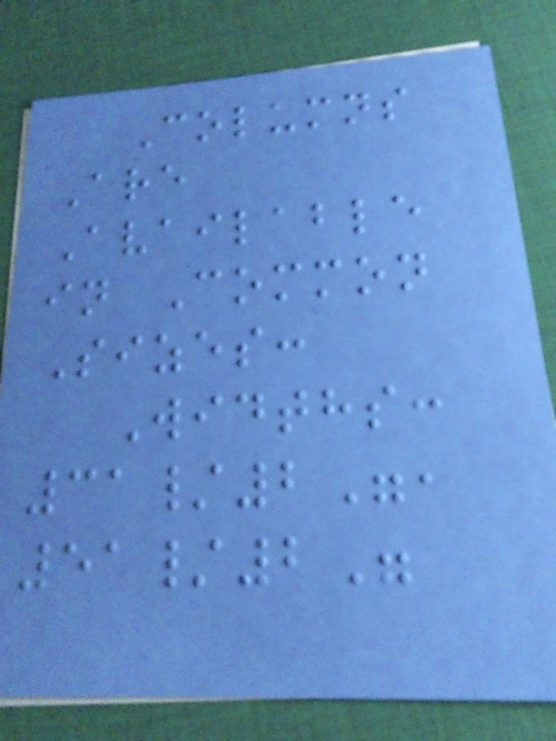Columns
Are
Available
in Common
Sizes:
Widths:
31/2",
51/2"
